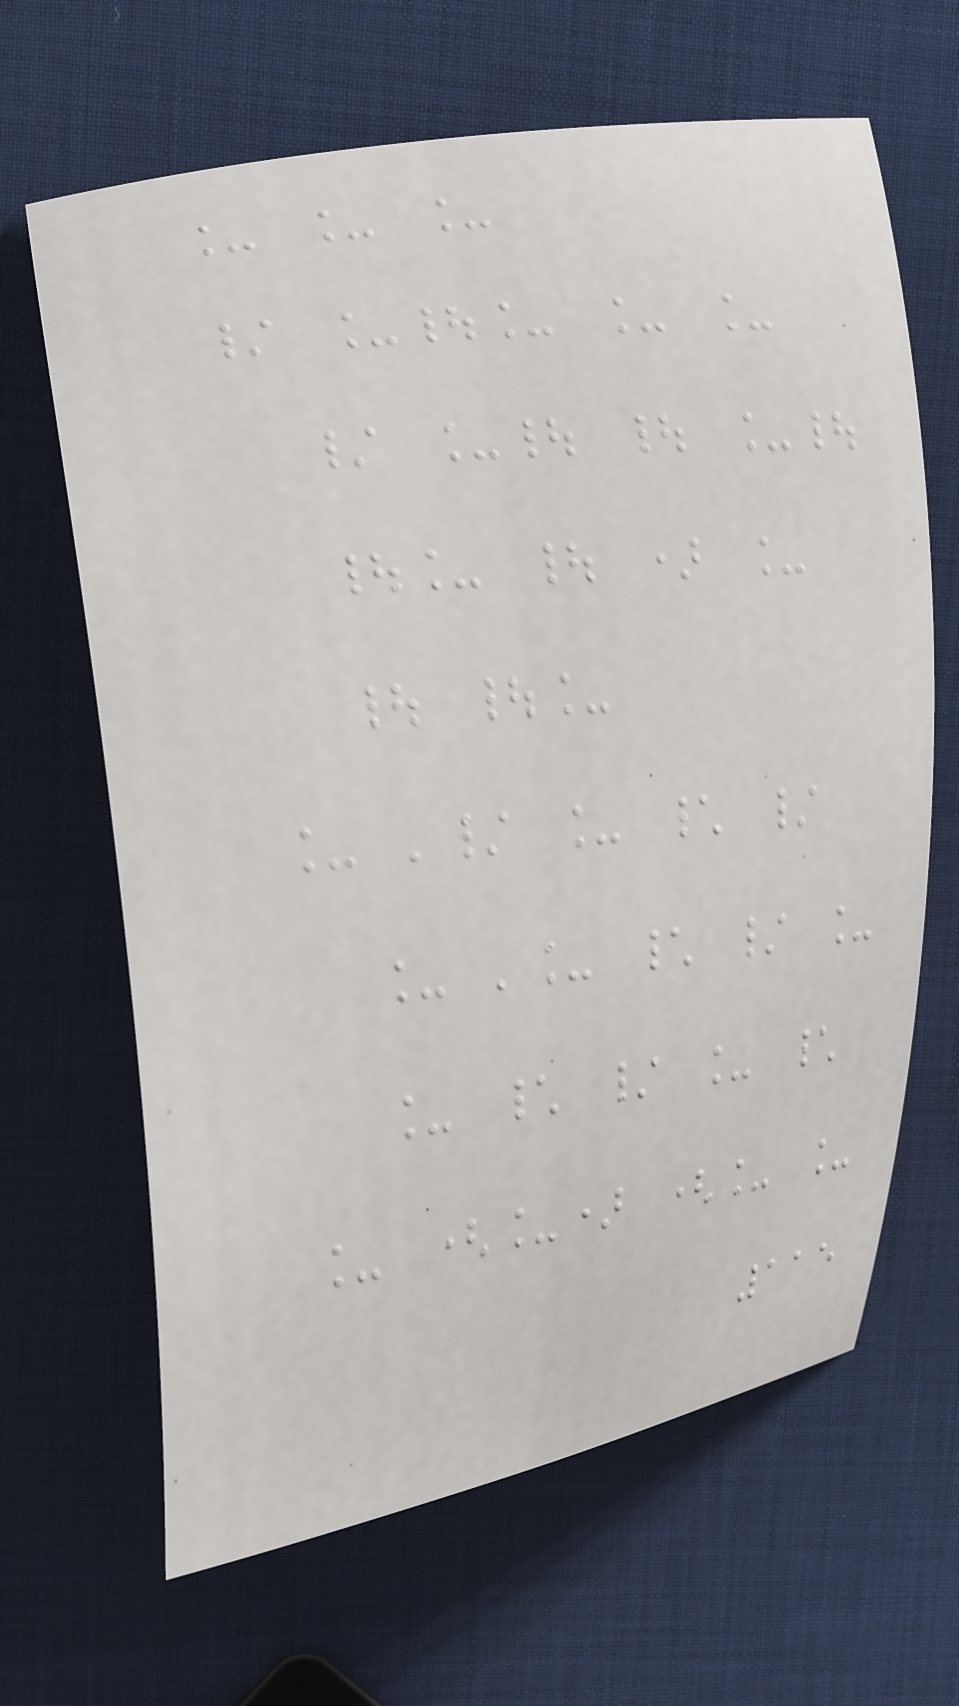_ _ _
/ _|_ _ _
/ _| | _|
|_ | ) _
| |_
_ '/ _ \ /
_ '_ \ / _
_ \ / _ \
_ (_) (_ _
115
